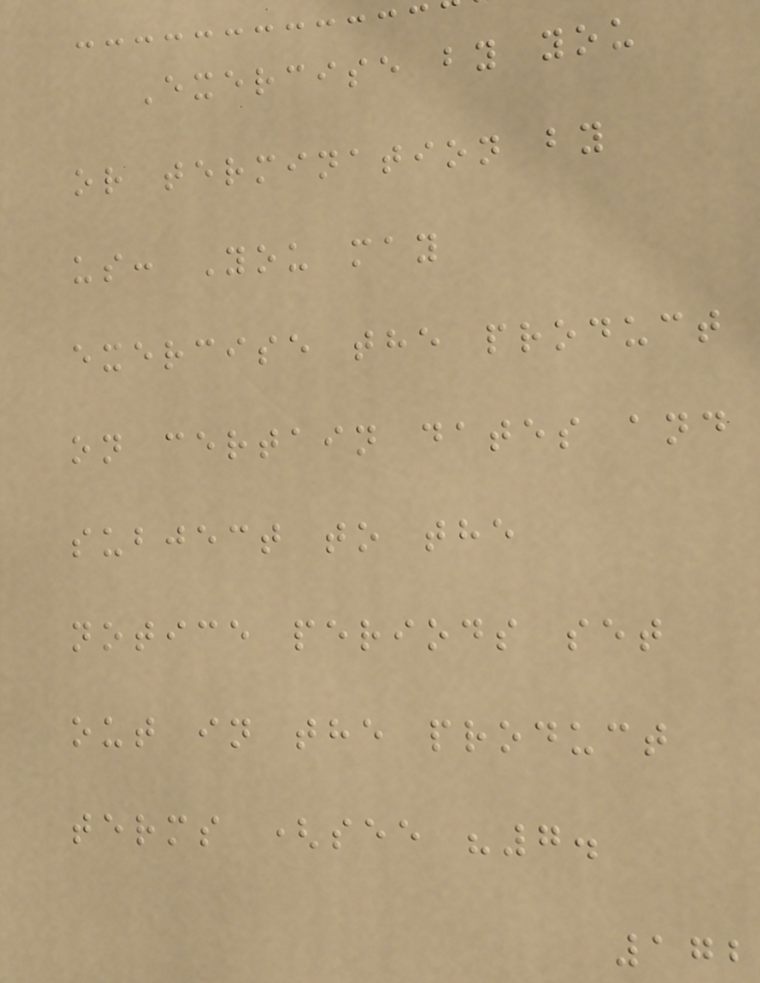Exercise by you
or termination by
us: You may
exercise the product
on certain dates and
subject to the
notice periods set
out in the product
terms (see "7.
172
